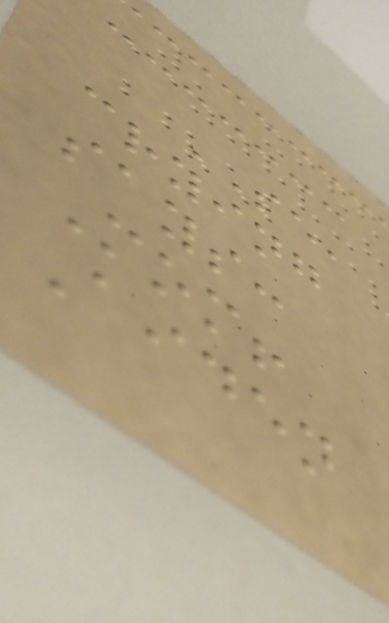SE,
crying
says:
Mom!
Aiden
